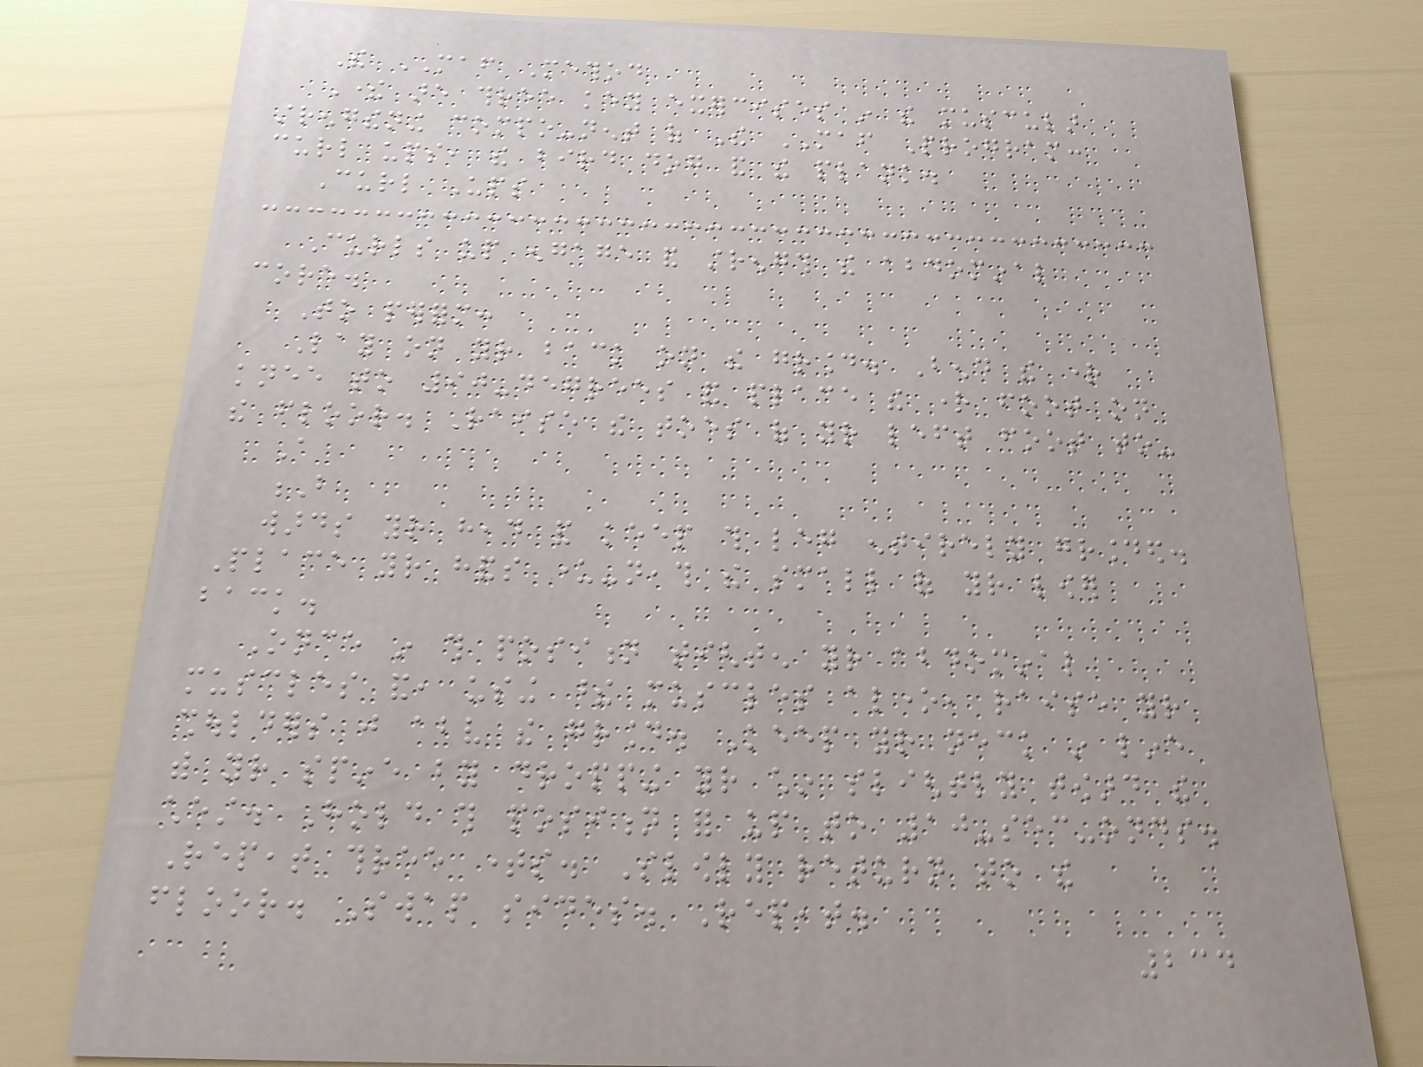The MAF Method
There are three key exercises in the muscular
strengthening compo-nent of The MAF Program:
curl ups, the bird dog and the plank.
Curl Ups
Curls up engage and strength the abdominal
core.
To perform:
Lay on your back on the ground. Bend the right
knee to 90-degrees and place the right foot on
the floor. Raise the toes of your left foot to-
A
B
wards your head and keep this leg entirely grounded.
Place your hands under-neath the small of your lower
back.
Once in this position tighten your abdominal
muscles and, using these muscles alone, raise your
shoulders just above the ground. Keep your neck in line
with your spine by dropping your chin slightly toward the
chest. Hold this position for up to 10-sec-onds.
Repeat three times. Slowly return to the
floor. Swap sides. Repeat.
234
